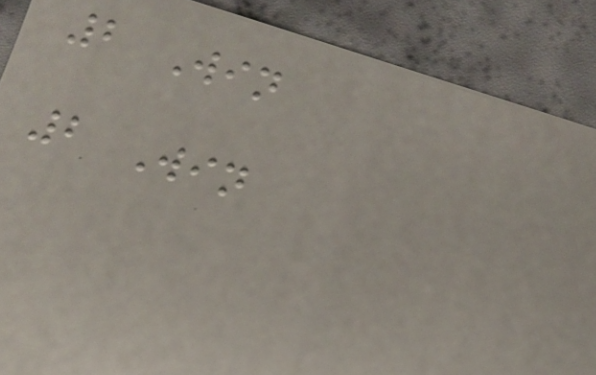2 Win
2 Win
